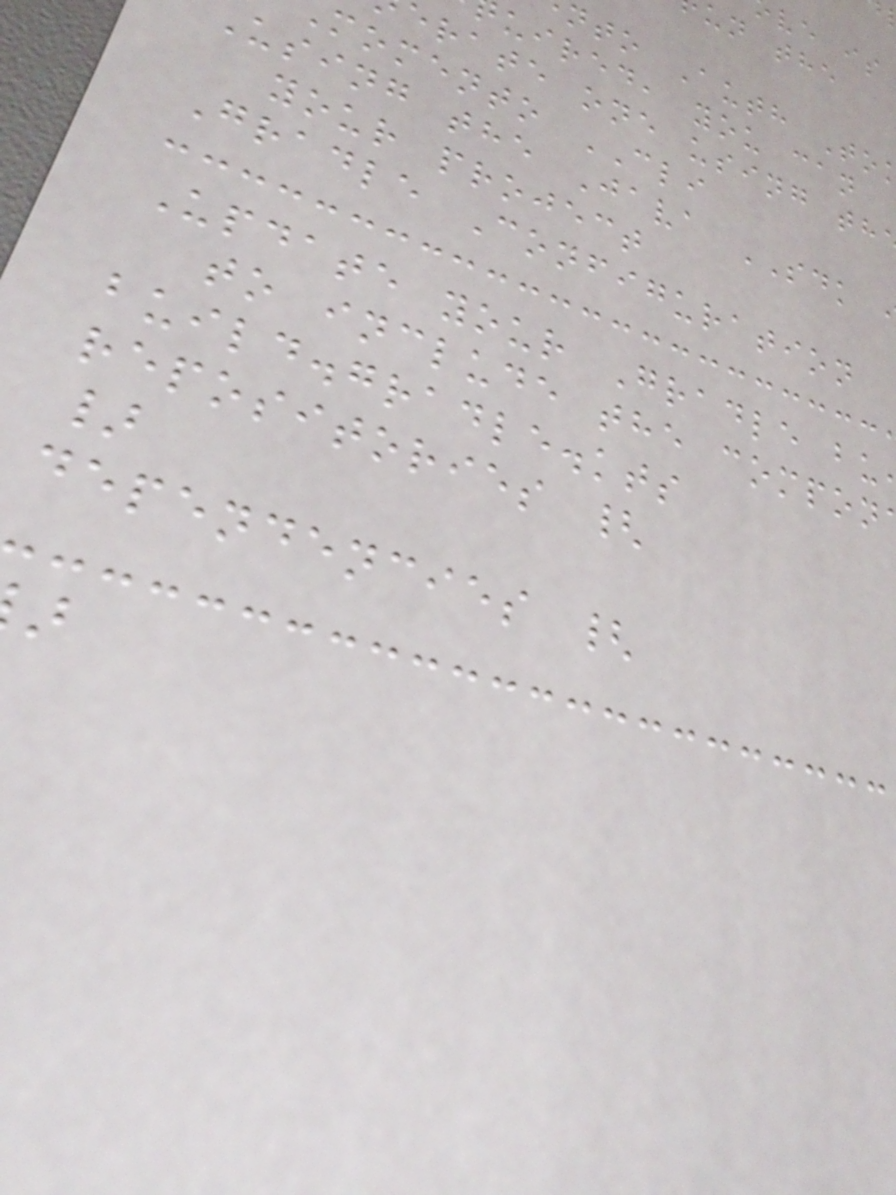un the
nto Auth To
uired, you can
erate one using th
momento CLI
using the Java SDK
your project
Gradle Configuration
Update your Gradle bu
to include the compon
build.gradle.kts
repositories {
}
dependencies {
